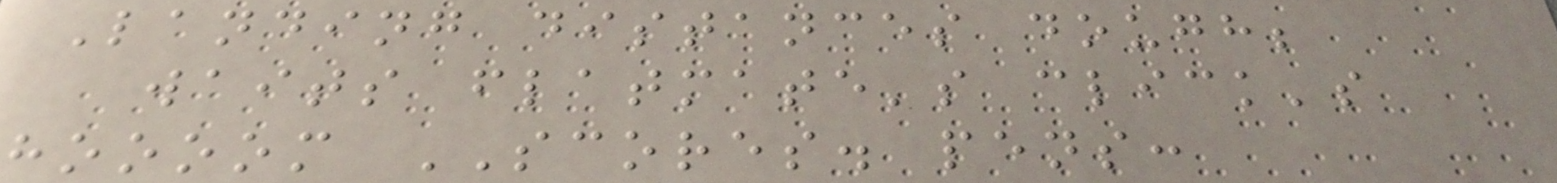Landing distances dough;
waits flatmate's click's
hoooom SCORES. pens:
